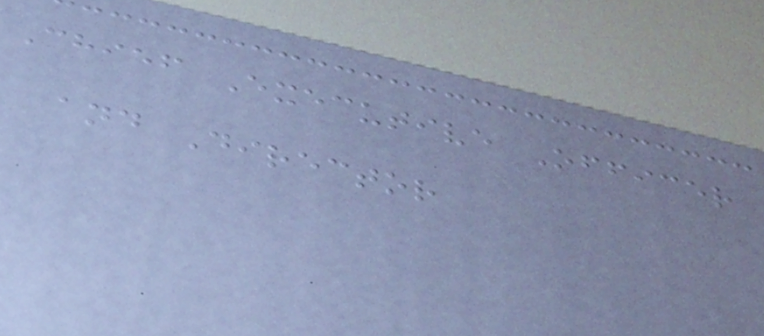Chief Executive Officer
and Director
